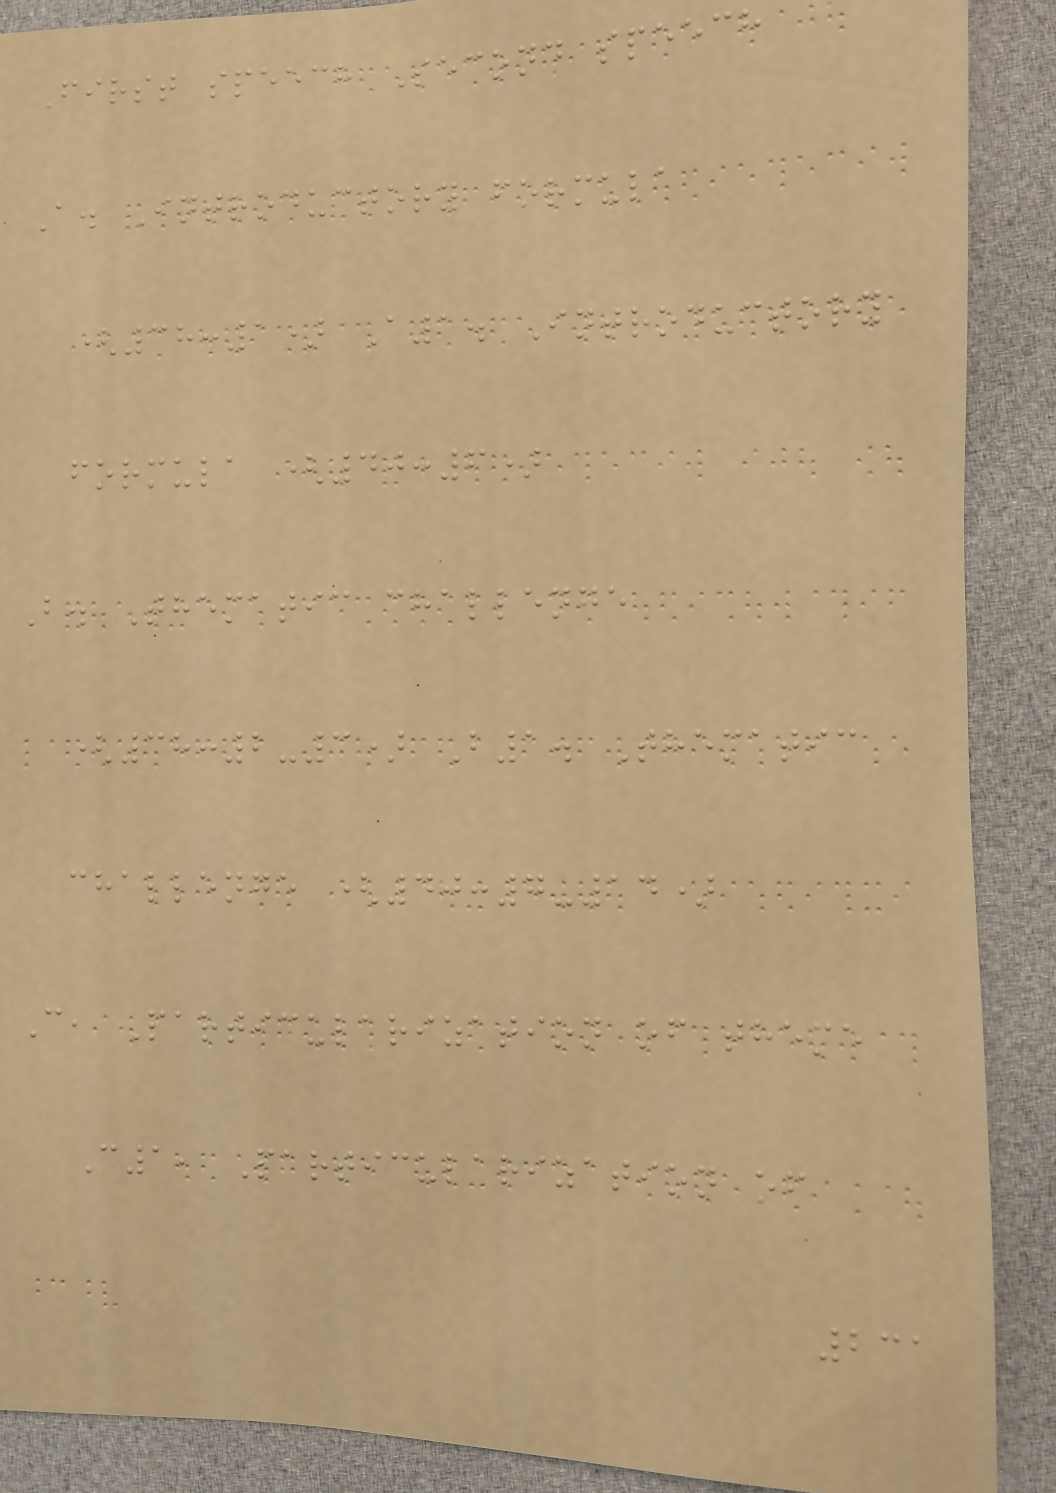First speech Second speech
A. Introductory formula
(38:1) A1. Introductory
formula (40:6)
B. Thematic challenge
(38:2-3) B1. Thematic
challenge (40:7-14)
C, Particularization of theme
C1, Particularization of
231
